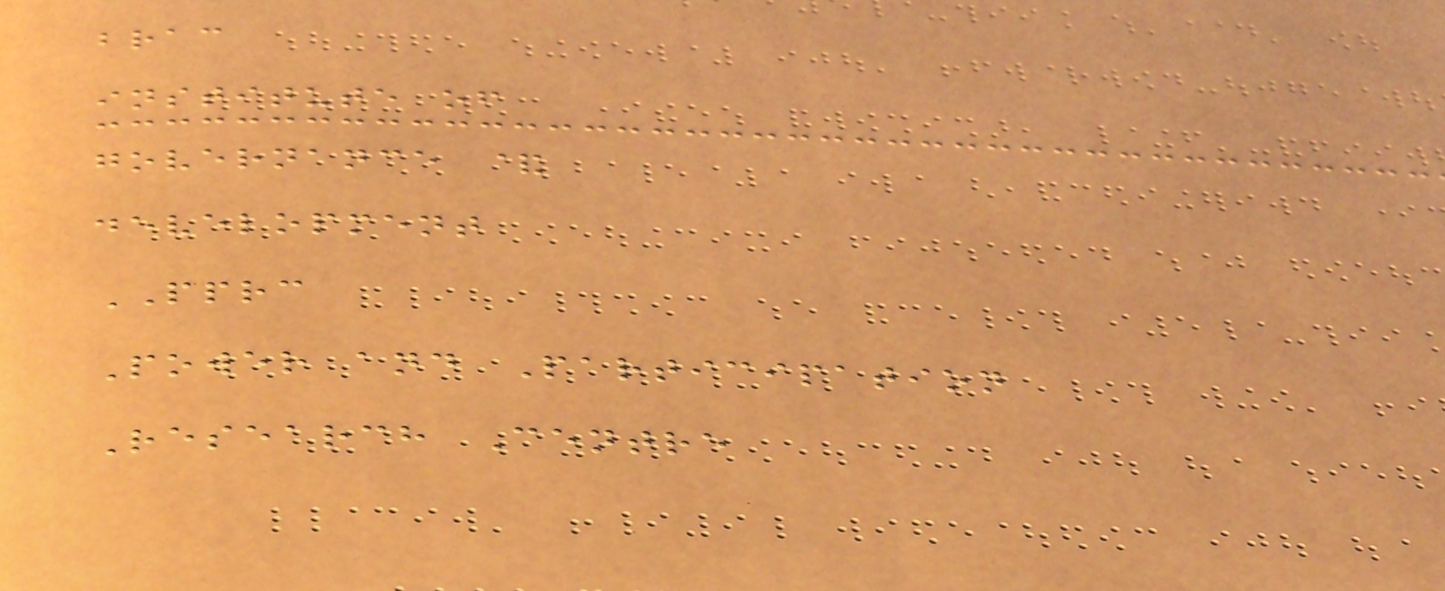brac
institute of
governance &
development
PPRC
Power and Participation
Research Centre
